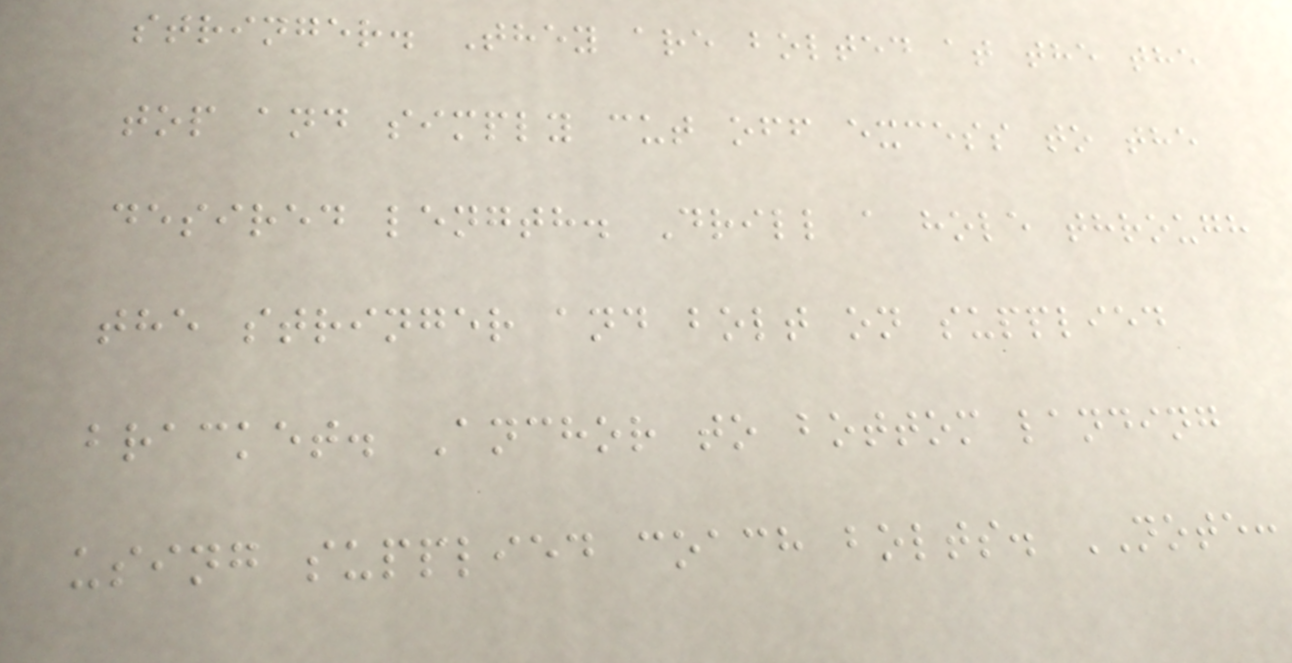stringer. They are bolted at the the
top and simply cut off excess to the
desired length. Drill a hole through
the stringer and bolt on supplied
bracket. Anchor to bottom landing
using supplied coach bolts. NOTE:
